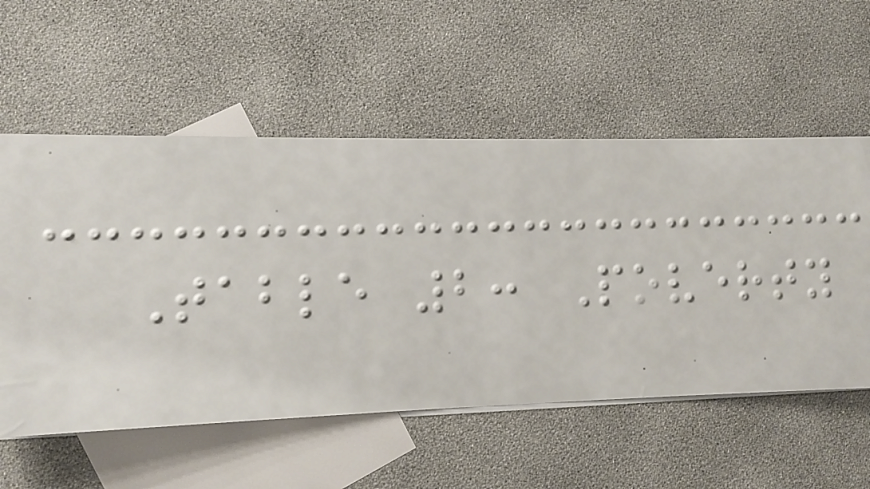Table 2: Poverty
